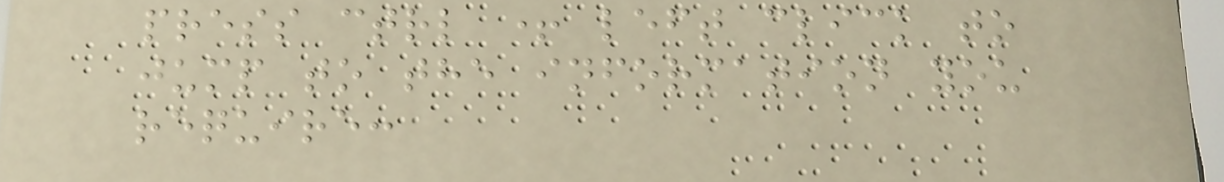press ctrl + left click to
jump to the information you
require:
